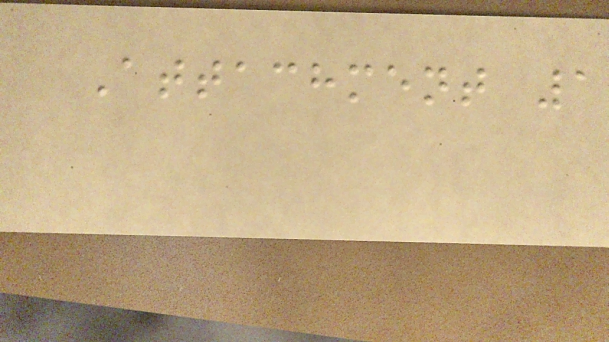Attachment 1
